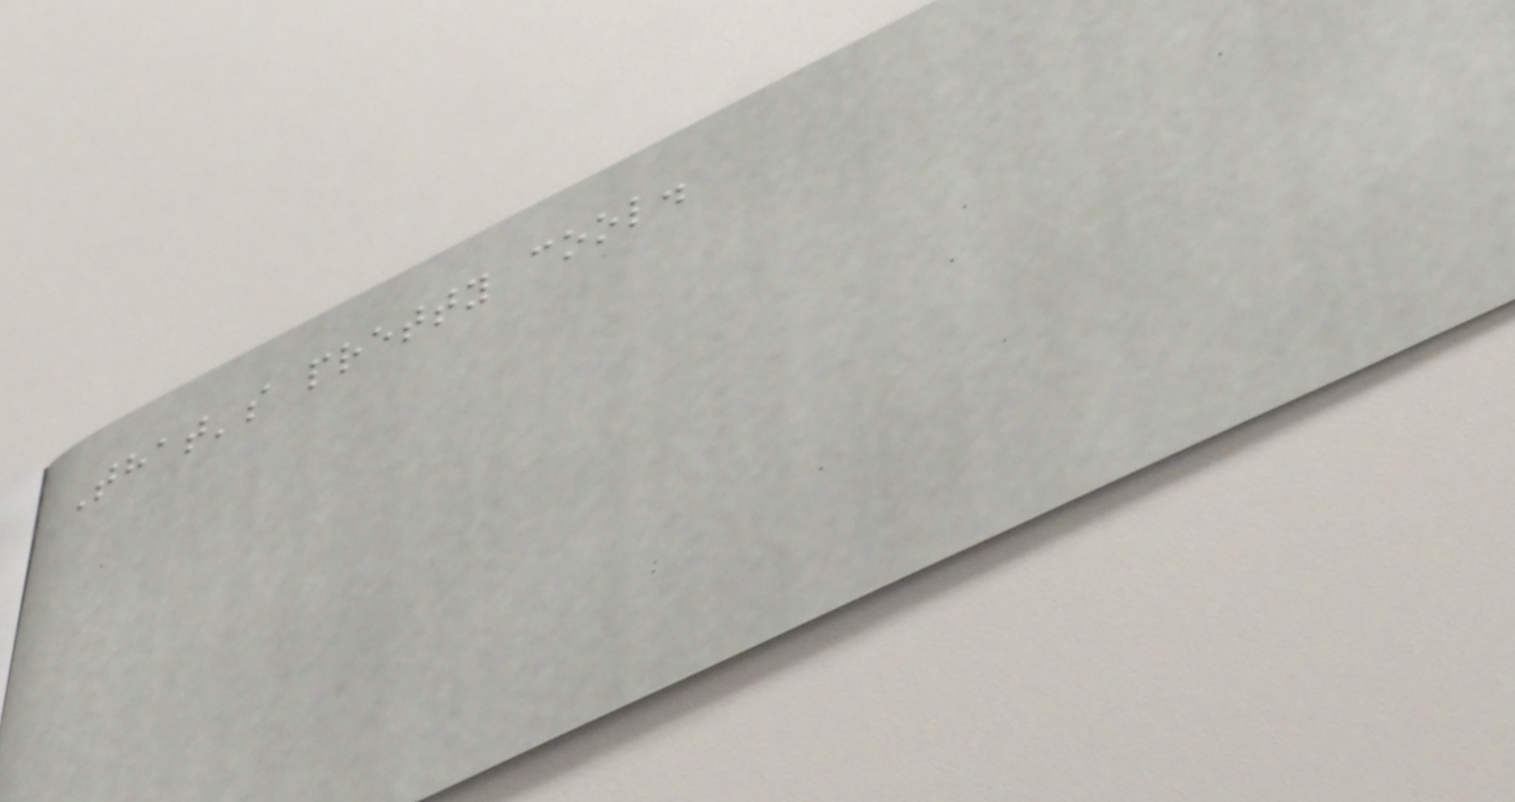That's pretty cool.
